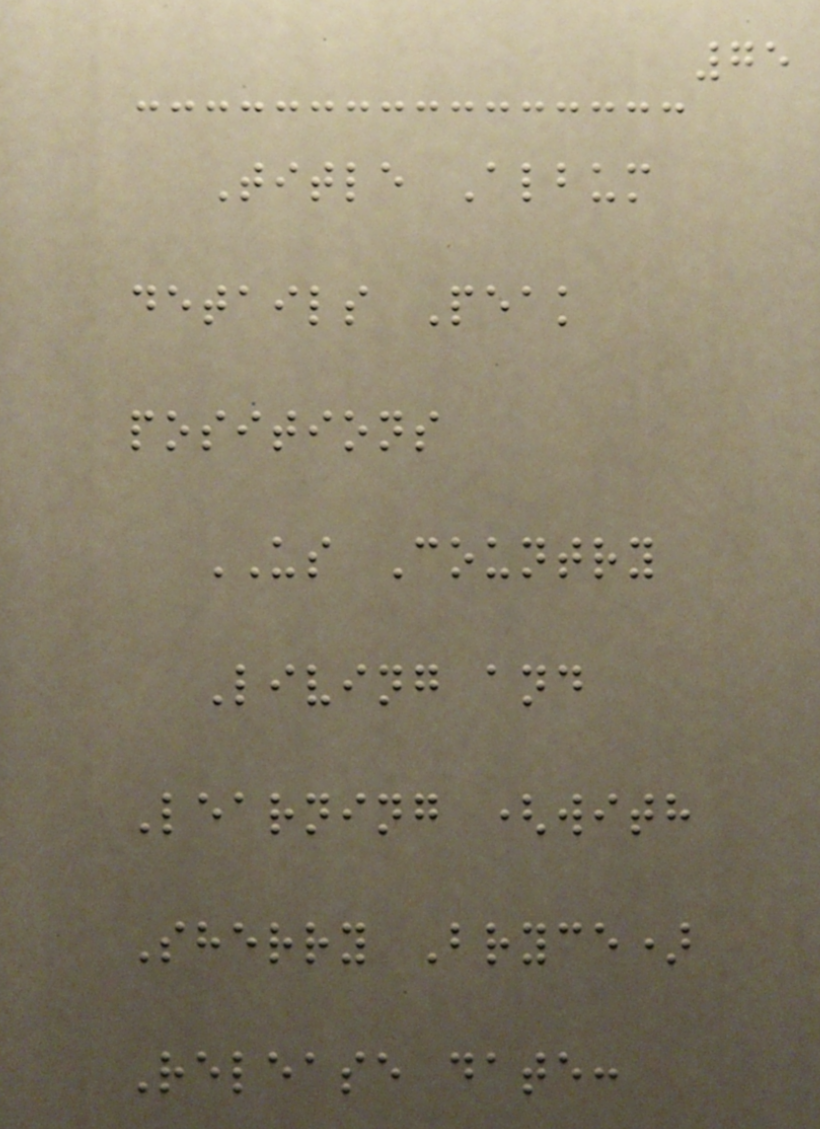75
Title Album
details Peak
positions
US Country
Living and
Learning (with
Sherry Bryce)
Release date:
